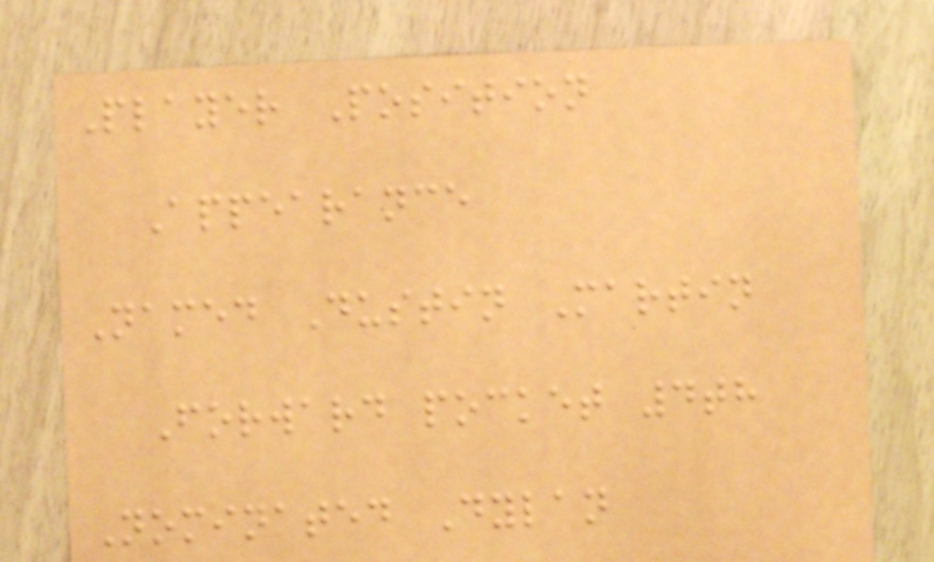Player Position
Appearance
Named Dustin Martin
Forward pocket 4th
Nominated Dylan
